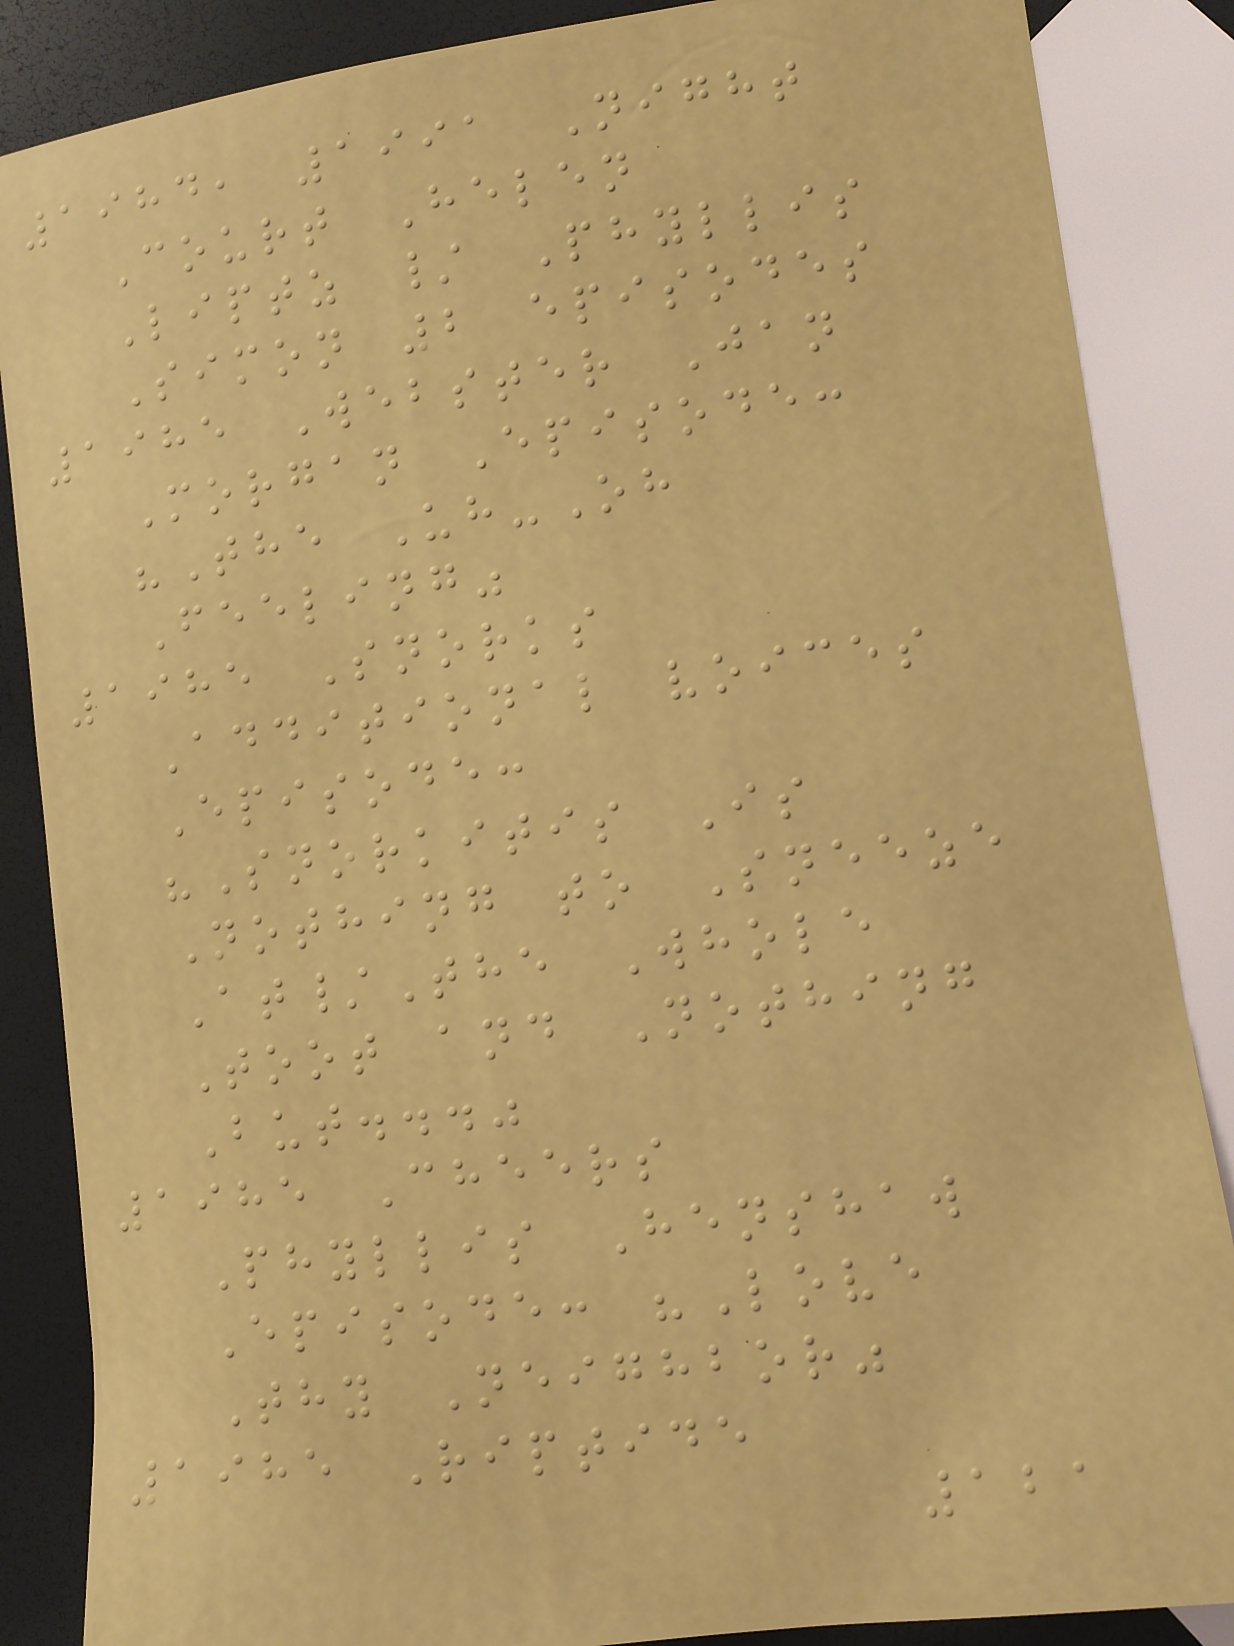1984, 1991 Night
Court Helen
Liptz / Phyllis
Simon 2 episodes
1985 Webster Jan
Morgan Episode:
"The Uh-Oh
Feeling"
1985 Snorks
Additional voices
Episode:
"Snorkitis Is
Nothing to Sneeze
At/The Whole
Toot and Nothing
But..."
1985 Cheers
Phyllis Henshaw
Episode: "Love
Thy Neighbor"
1985 Riptide
121
